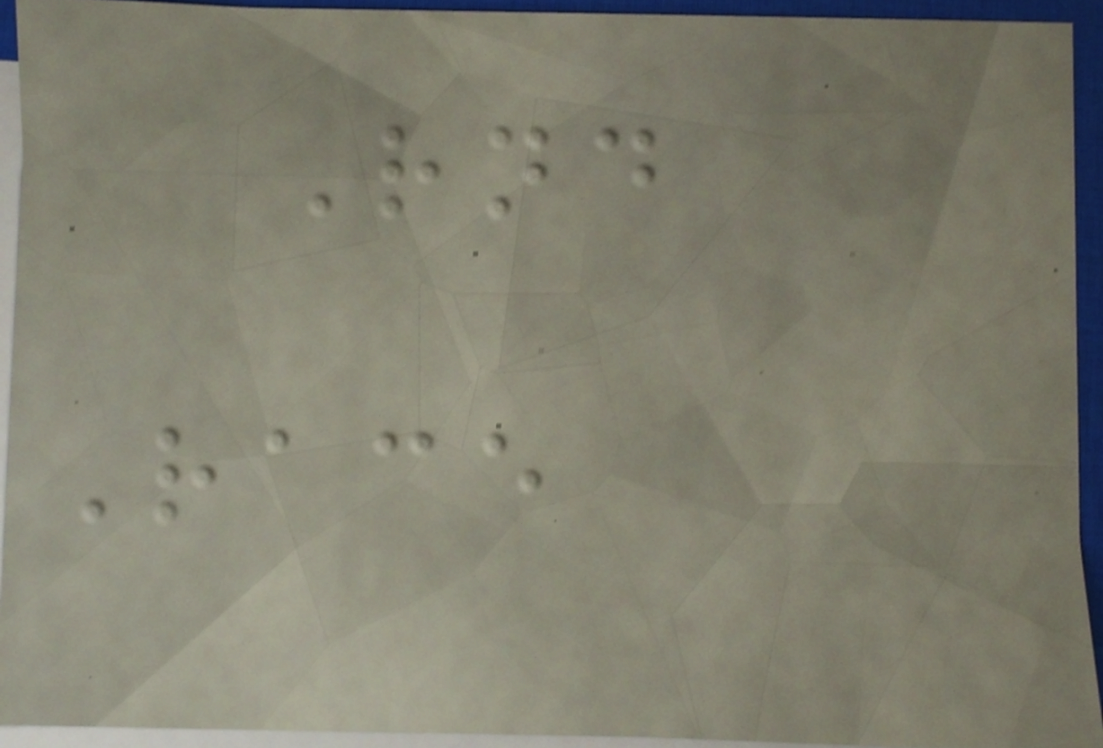Rnd
Race
